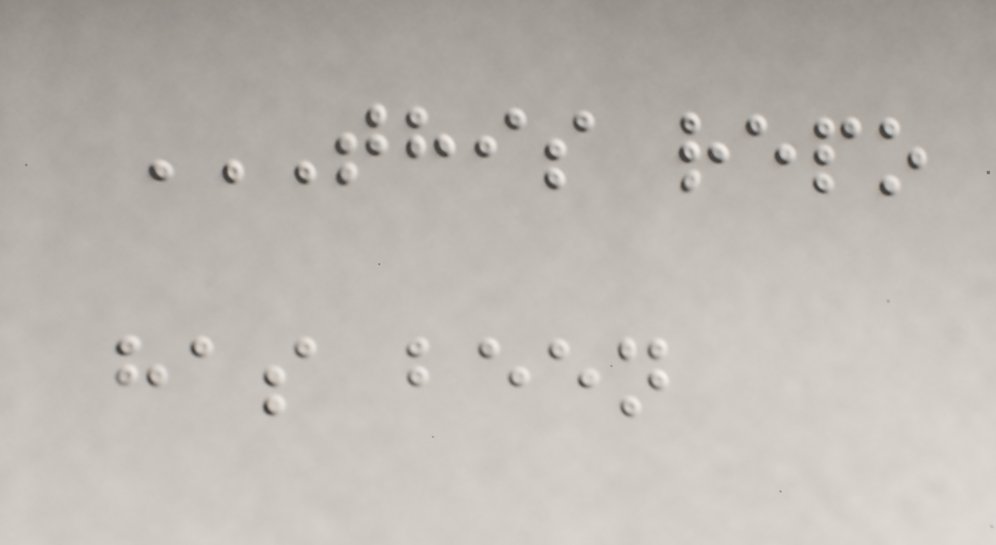THIS REPO
HAS BEEN
